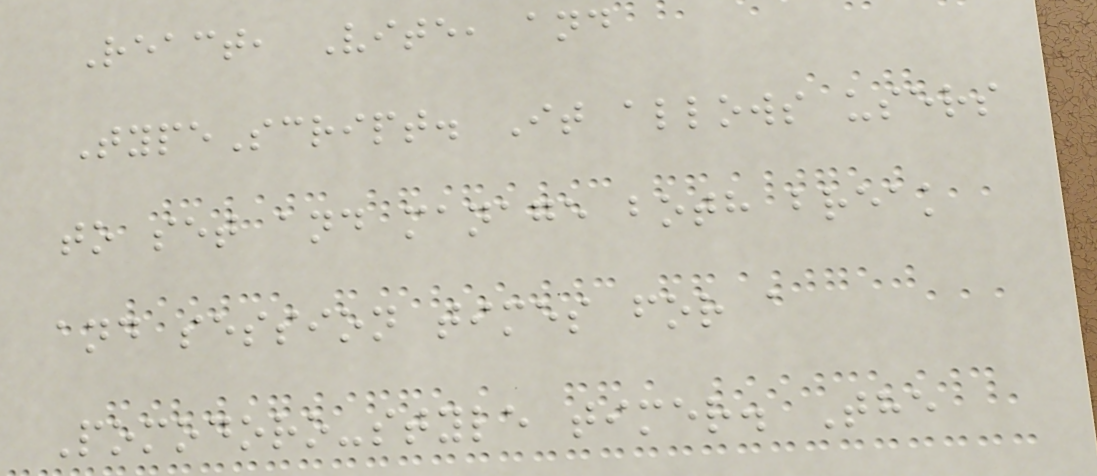React, Vite, and
TypeScript. It allows users
to set and manage both break
and session times for a
Pomodoro-style timer. The
